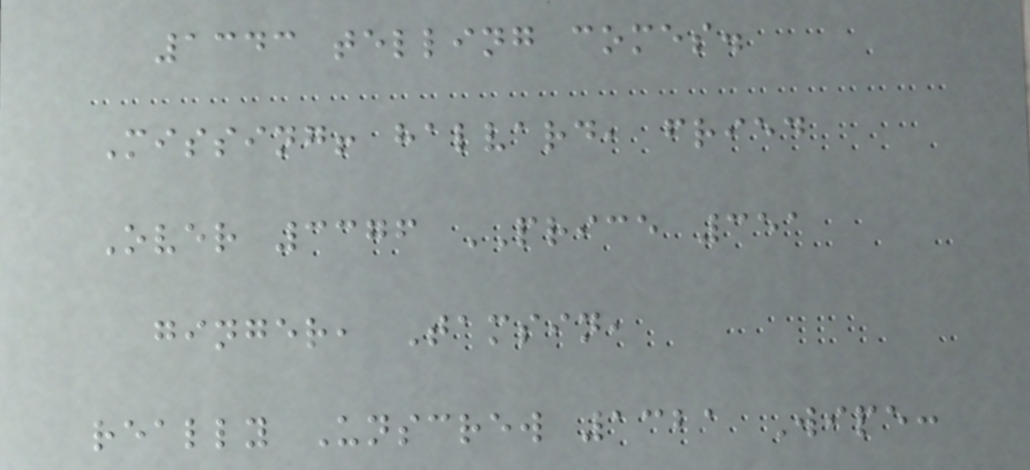1343 telling comes.
Missing! halvard, fried
Over 3376 PRICE 351
ginger, Tamsin,
really Unscrew 1321 Wipe:
